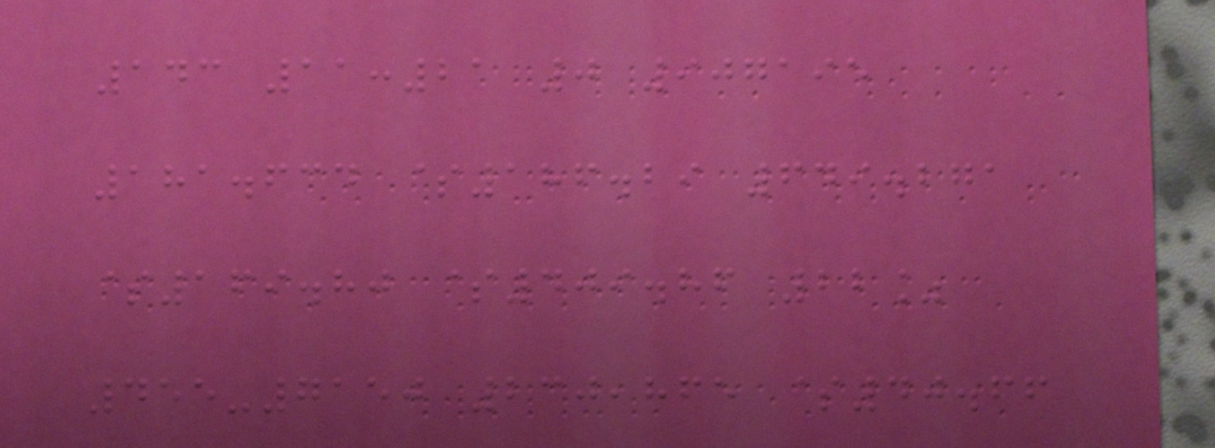143 11:21 0 907195
181.634 $186.29 649.271
$169.80 $409.86 22%
455-7150 230,865 $40.66
